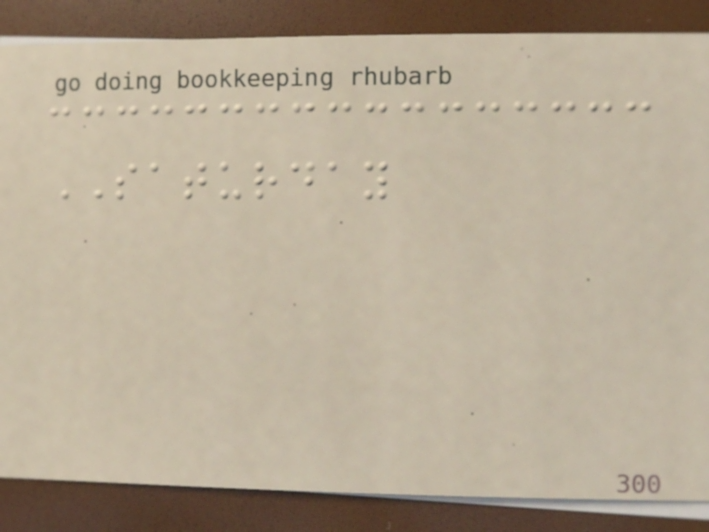SATURDAY
